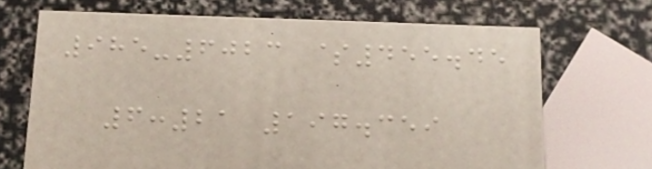985-6023 $455.45
6:21 197.359
